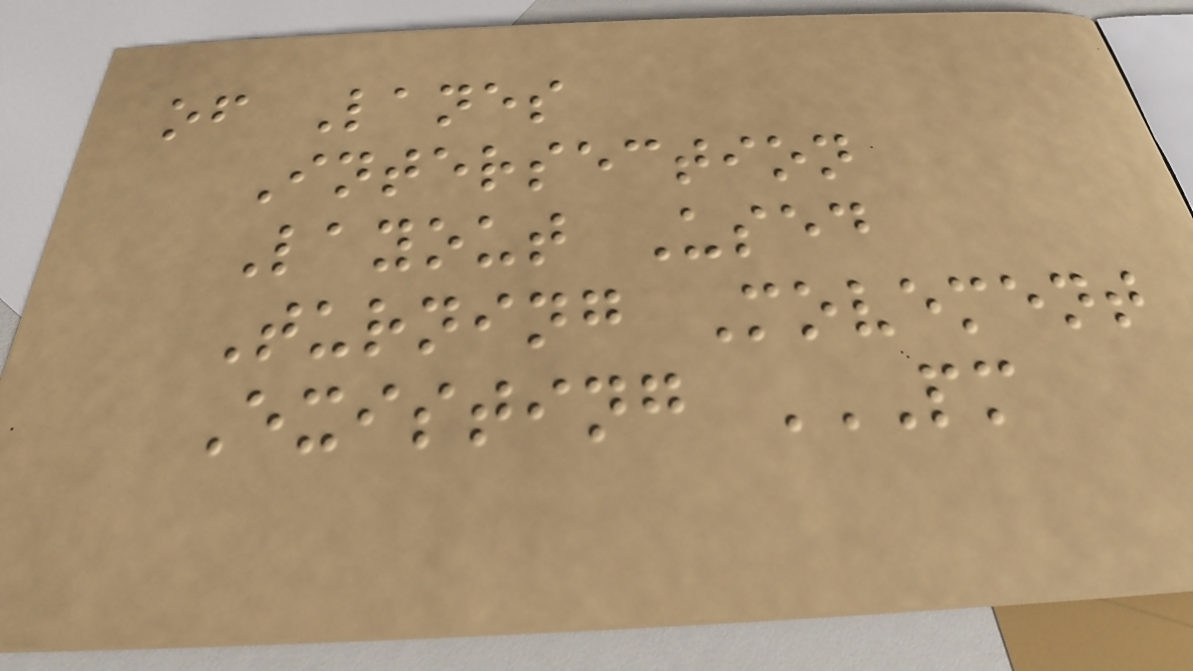of Lanes
Intersection
Layout Used
Turning Movement
Existing PM
